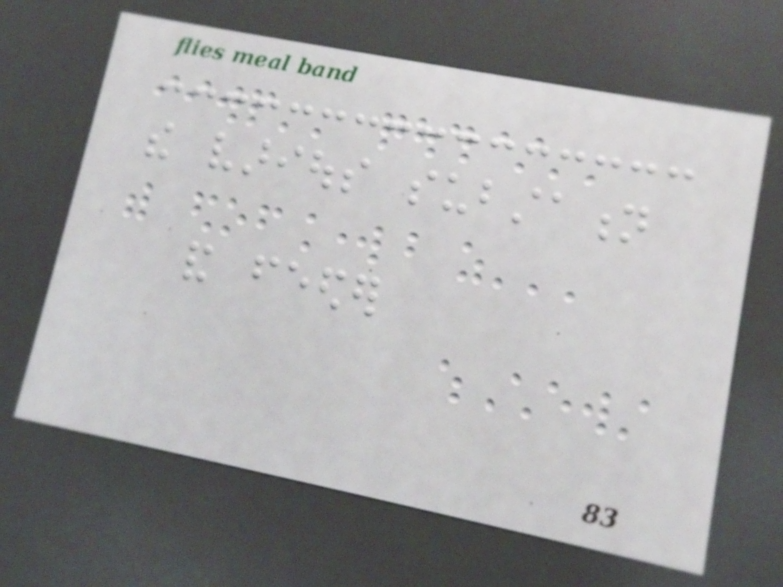the various substation
and feeder
